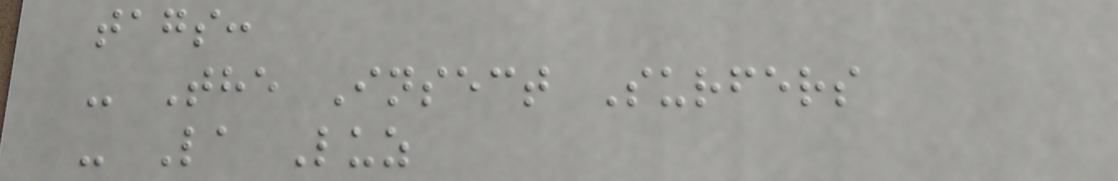tags:
- The Insect Surfers
- La Luz
